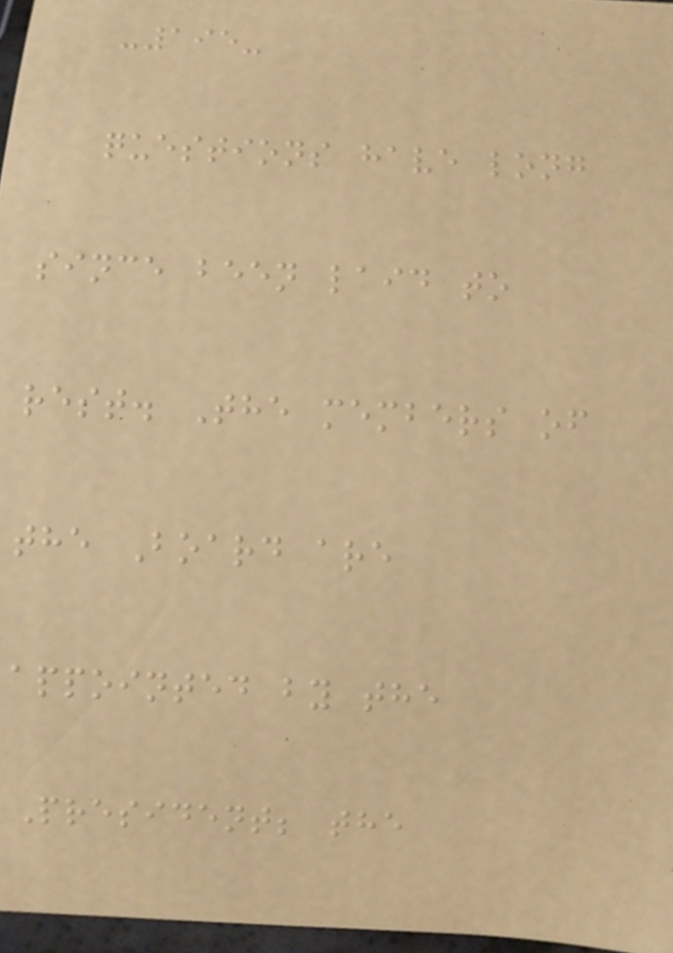-195-
questions have long
since been laid to
rest. The members of
the Board are
appointed by the
President; the
